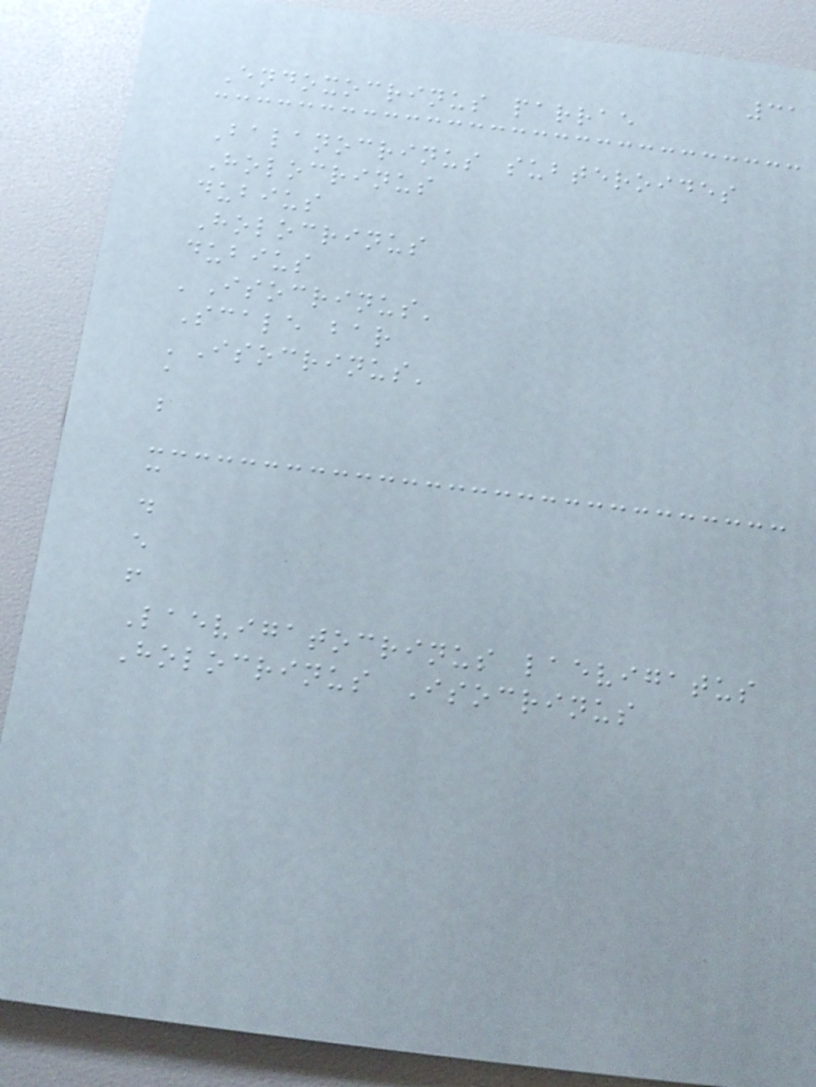31
Endoxocrinus parrae
Balanocrinus subteroides
Holocrinus
dubius
Holocrinus
dubius
'Isocrinus'
Scale bar
'Isocrinus'
a
b
c
d
e
f
Laevigatocrinus laevigatus
Holocrinus Isocrinus
